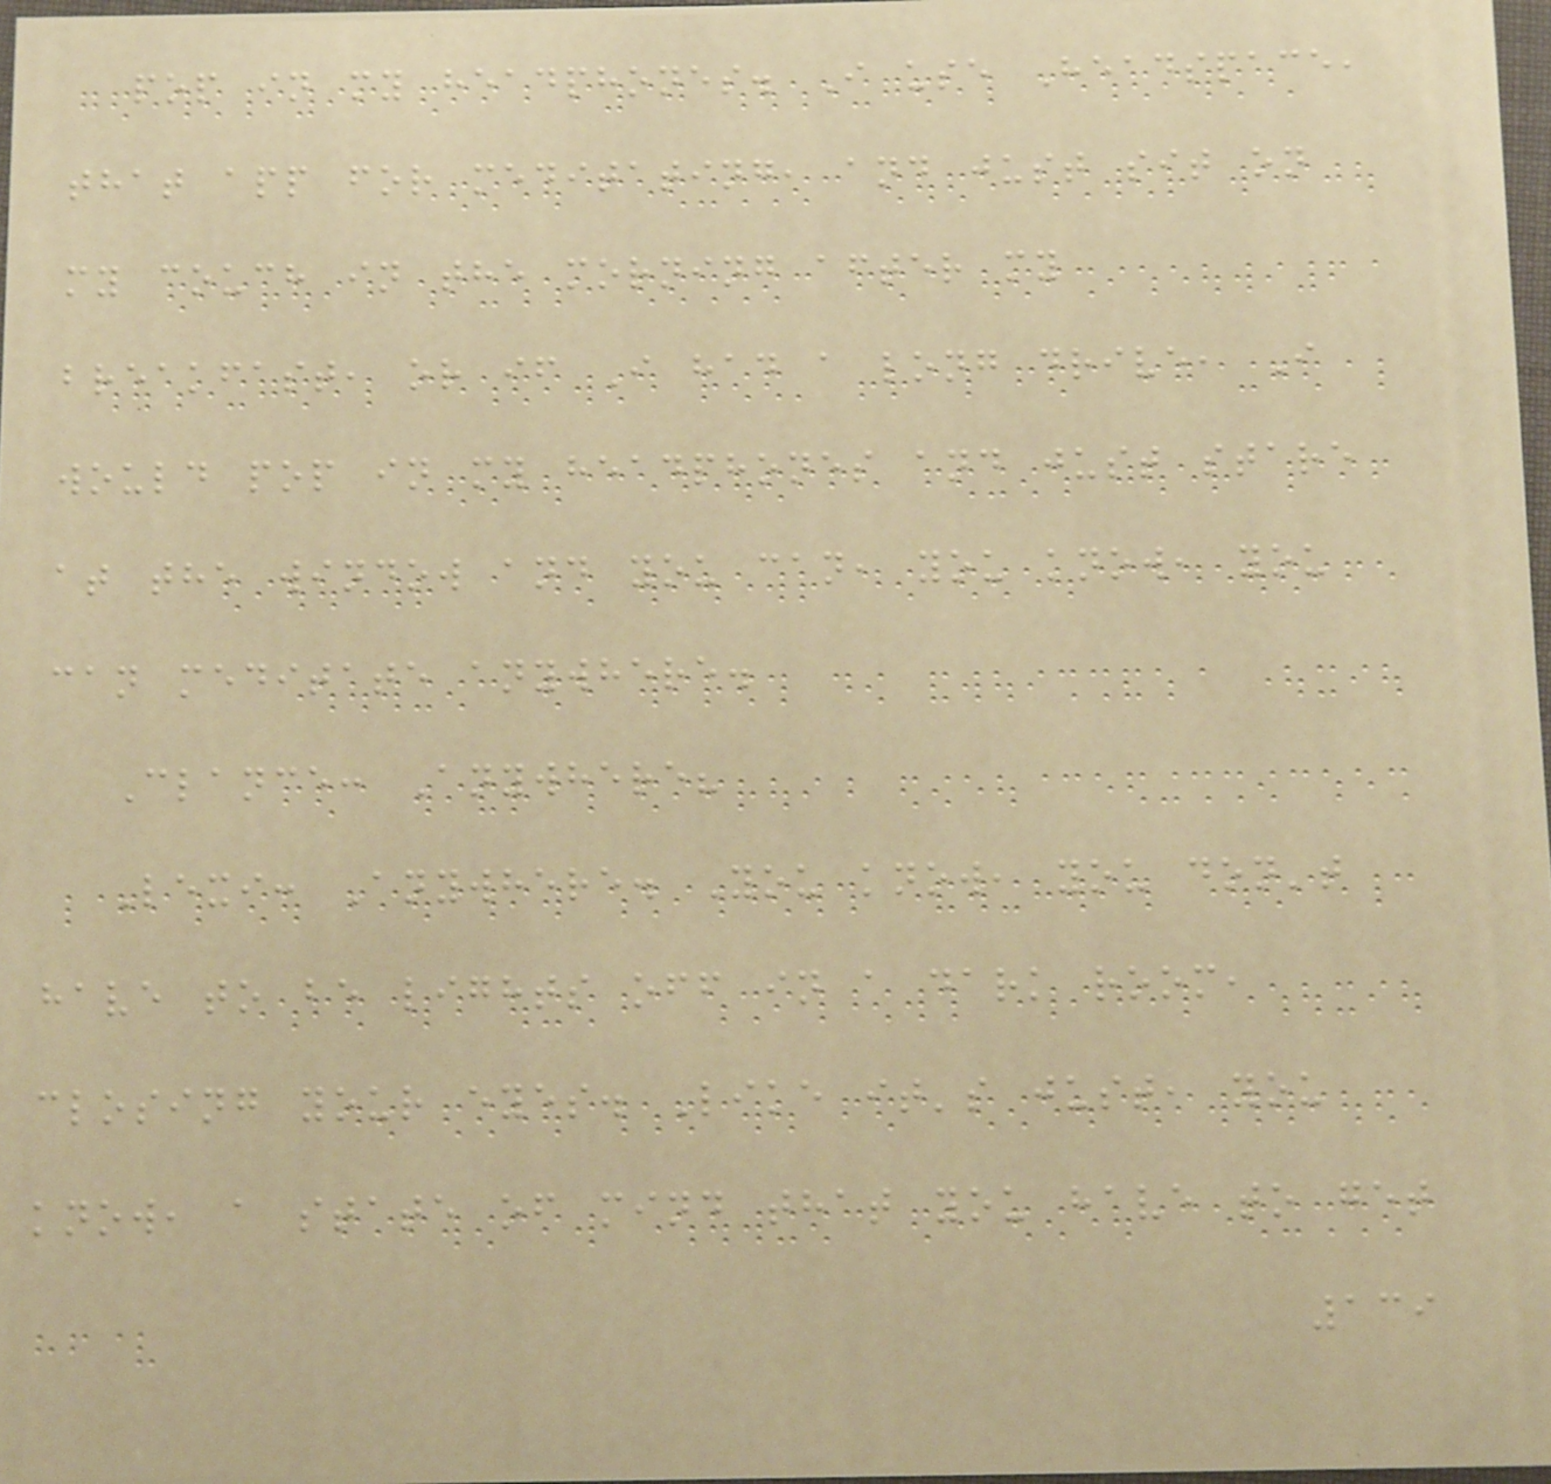pop in my headphones. I use Headspace,
that app for meditating, and just sit on
my couch in the morning after my
breakfast, or if I had a long drive, I
would pop in my headphones and just stare
at the window and you can, you know, you
can meditate anywhere.
Clance: Anywhere?
Lexi: Anywhere. You know, you don't
have to be lights off in a dark room,
closing your eyes. Like it's just, you
know, a state of mind that you have to get
139
